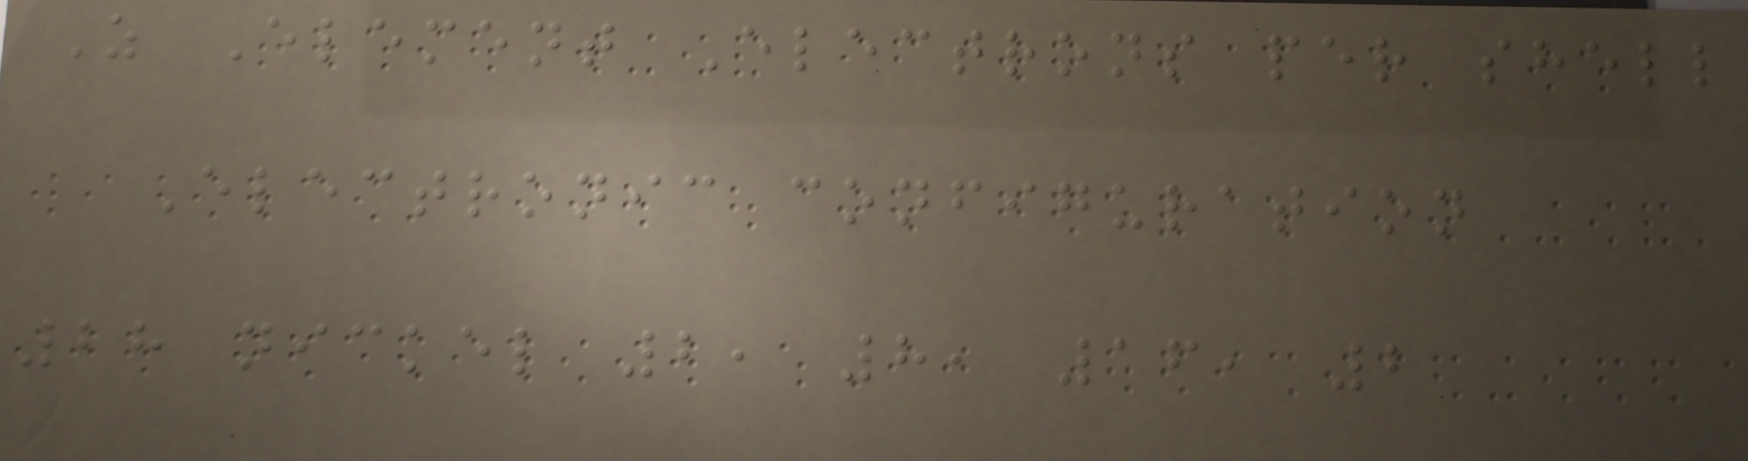Z Element Electrons per shell
Electronic configuration
28 nickel 2, 8, 16, 2
